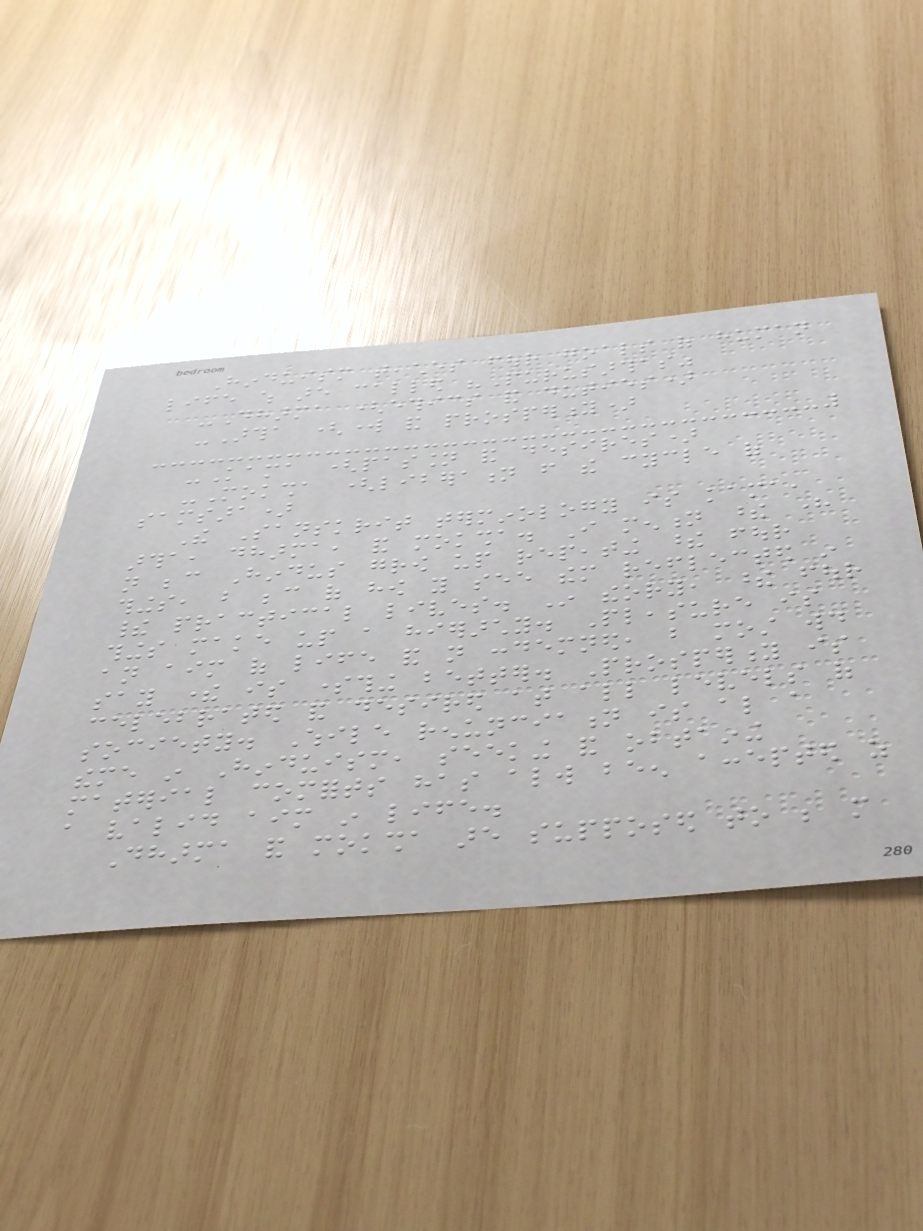Hinduism teaches four goals of human
life which are called "Purusarthas"
-Dharma (ethics and duties)
-Artha (work and prosperity)
-Kama (passion and desires)
-Moksha (liberation from the cycle of
samsara)
The Sanskrit terminology is kama,
artha, dharma, and moksha. I mention these here
not because Hindus grow up repeating these four
things, but because of how you see them reflected in
their practical lives. In theory, these four
things make up a hierarchy. Pleasure is
an aim of life and not condemned, but most would
say there is something better. Prosperity is
celebrated and desired at all levels of
society. While renunciation is also a
theme in Hinduism, seeking and obtaining
material comforts has always been accepted as
a valid aim in life.
Dharma and moksha are supposed to be more
